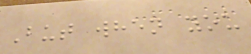But when you
